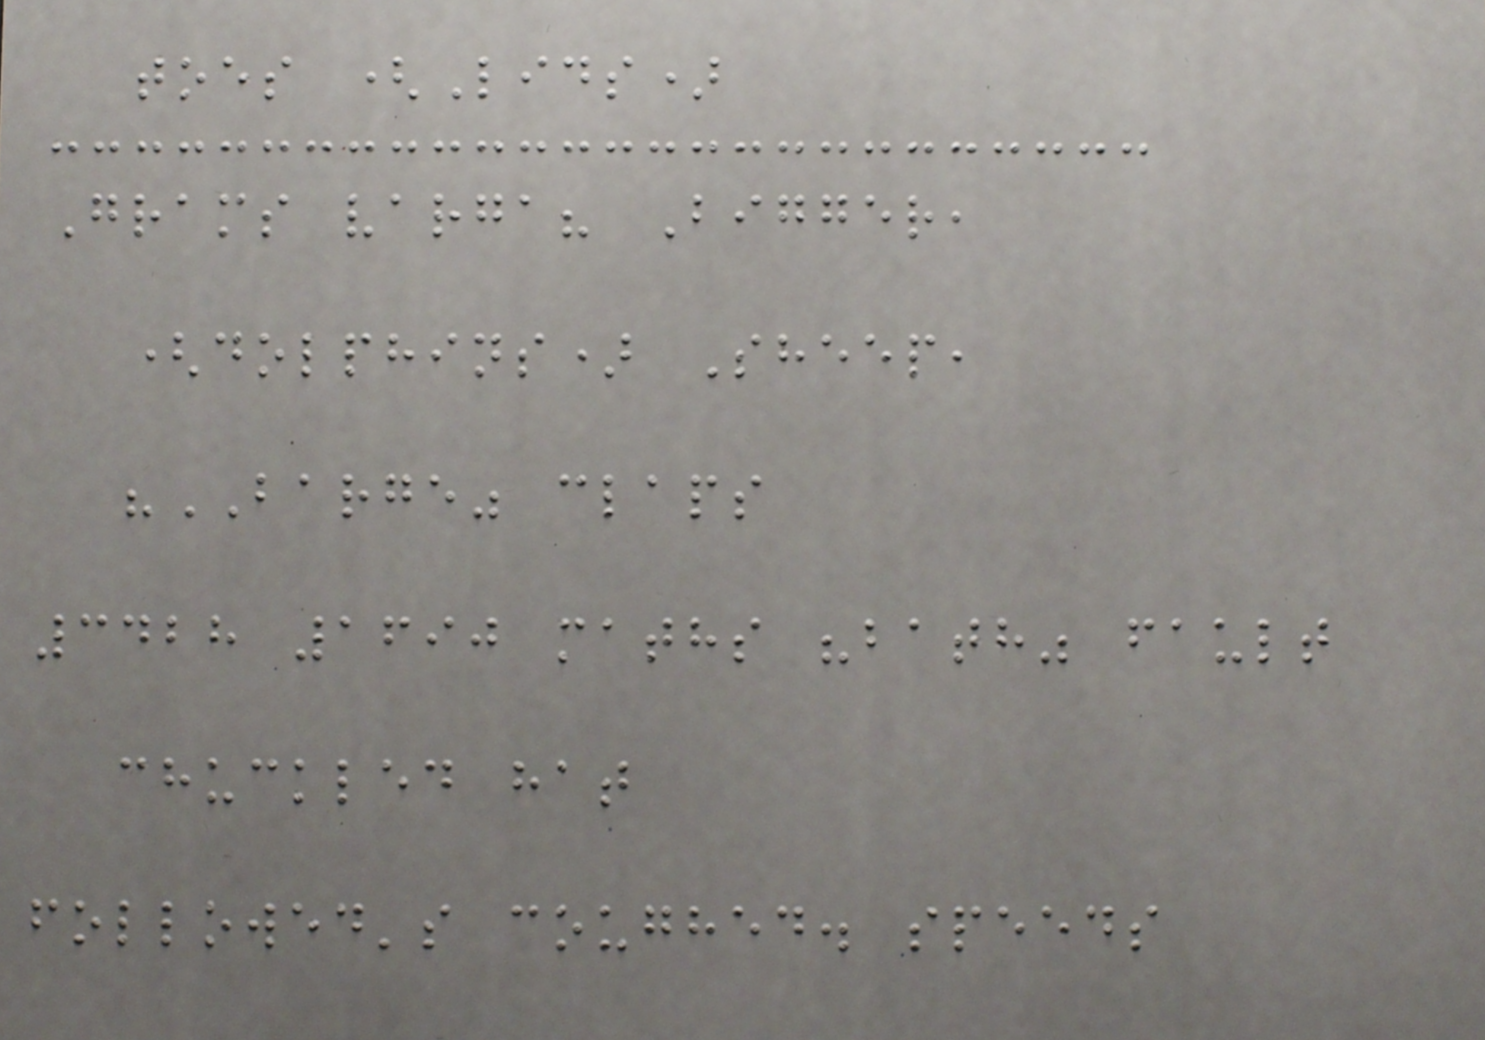toes (Lids)
Grams varga? Bigger,
(dolphins) Sheep,
"BARGE" claps
3428 1690 maths "bath" fault
chuckled hat
followed's coughed. speeds
